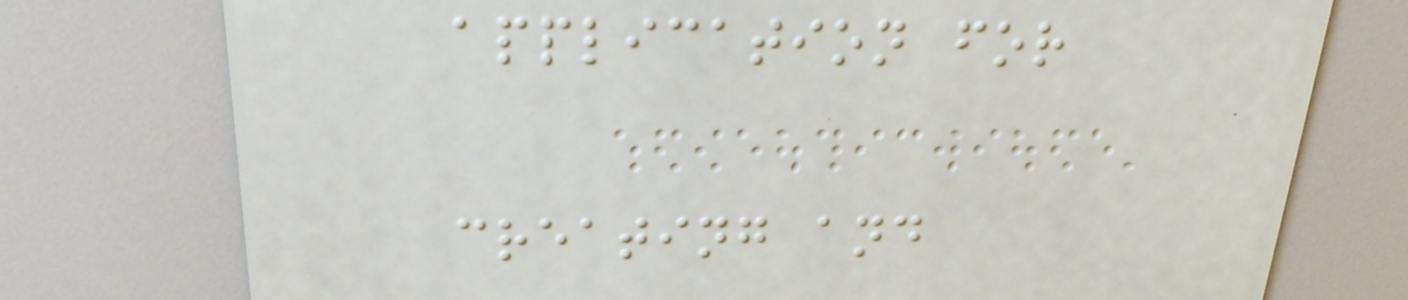application for
creating and
